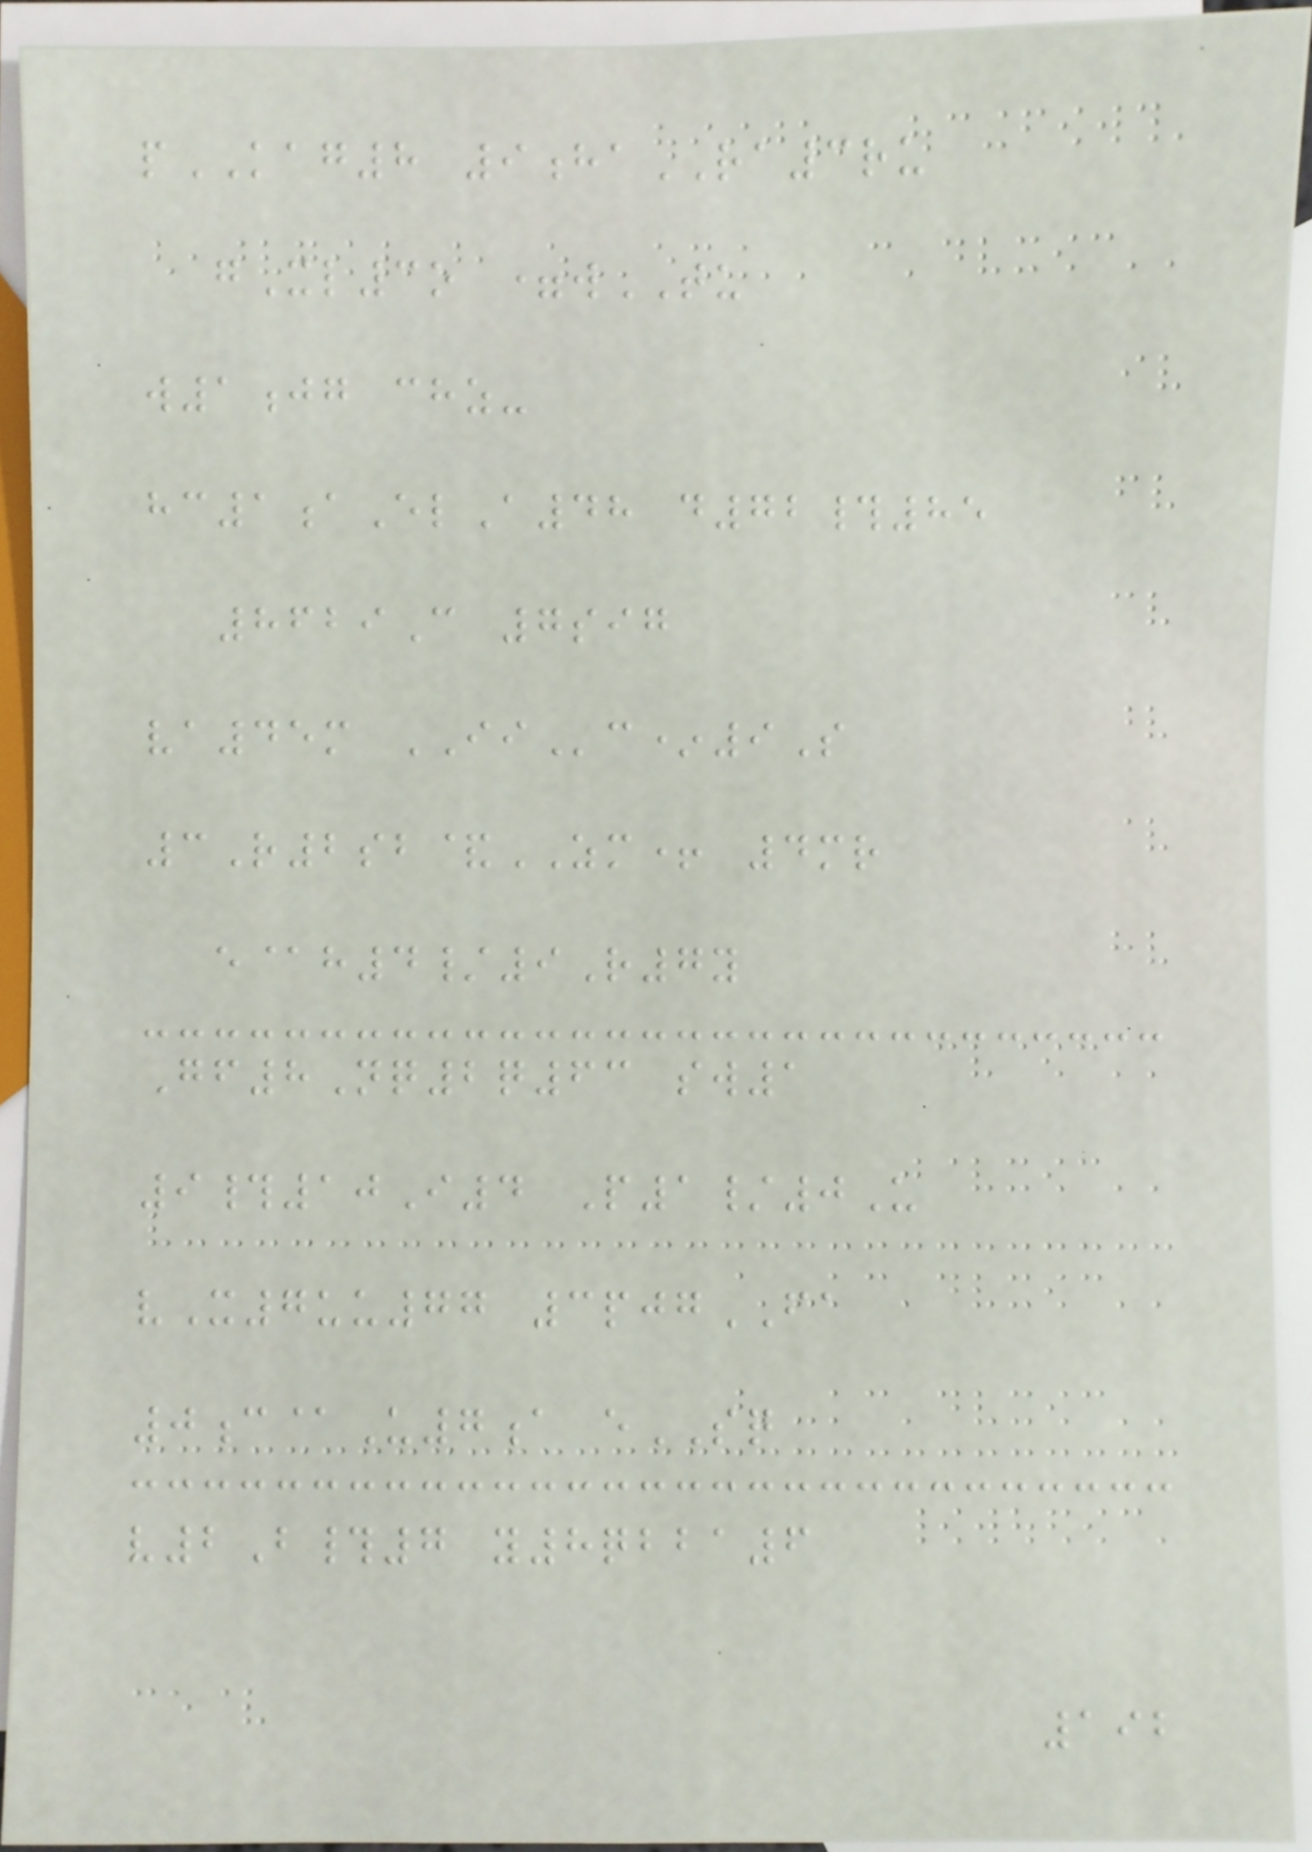pKAG8 9haRA3ru
gXl3o =wTU
w1jg chz-
hc1aElA48 d72#85
8629C 7sig
va45m IIc*9S
3R2sb&ZM+ 4mr
e@h4/9R7y
Gf8Nq2q63 sw1
9#10I4 P1/0U
vX7uu77 3pjgFA
0c@U7a eSQ
v2B#7 y8qbba6
192
